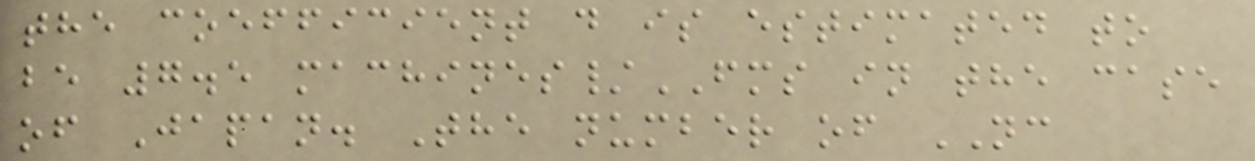the coefficient d is estimated to
be 7.5 machines/FMS in the case
of Japan. The number of NC
